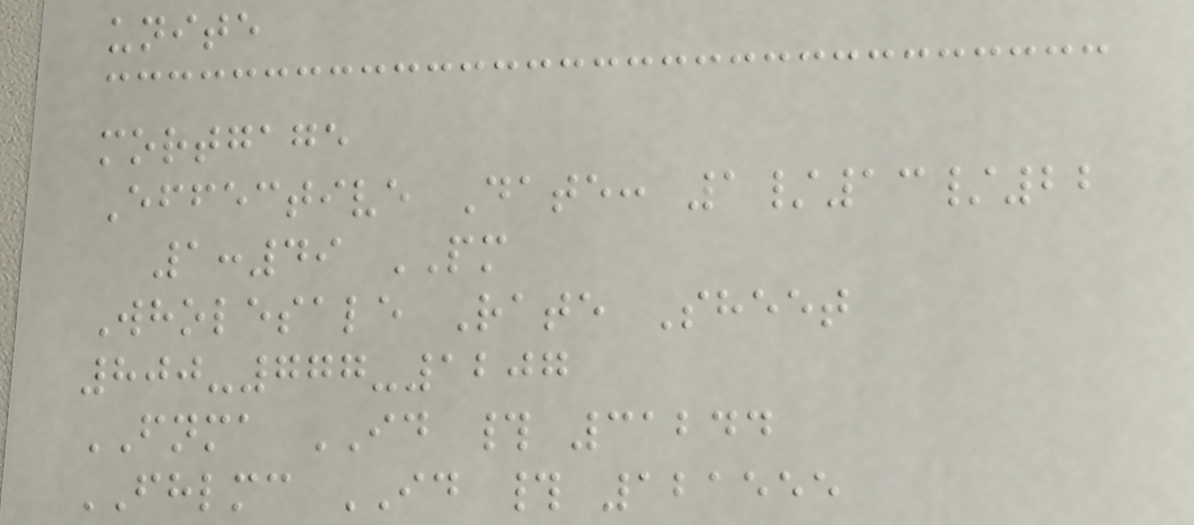unite
mortgage
Effective Date: 1/13/22
1:49 PM
Wholesale Rate Sheet
800-777-1207
FNMA ID # 31244
FHLMC ID # 121555
